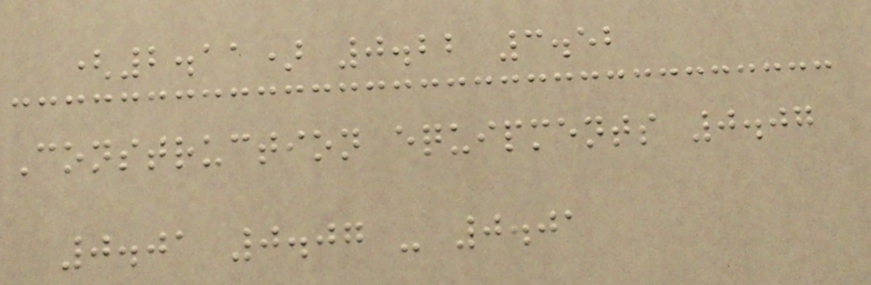(2.11) 0.22 3.52
Construction equipments 0.07
0.01 0.07 - 0.01
